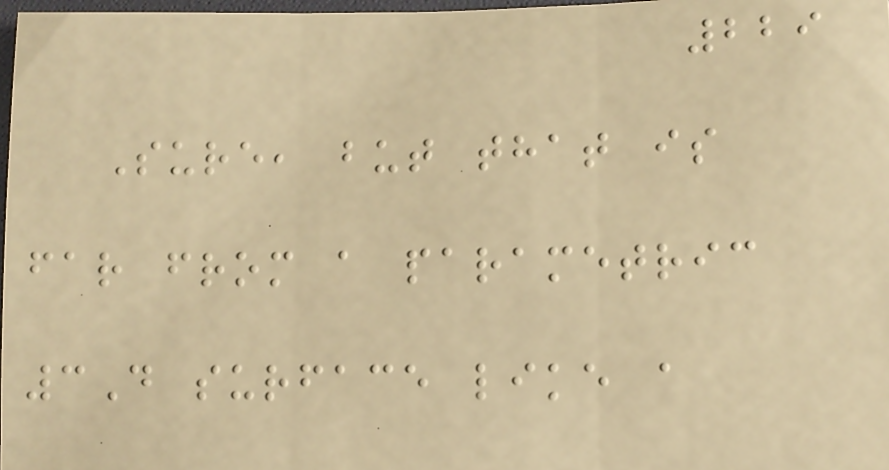229
Sure, but that is
far from a parametric
3D surface like a
